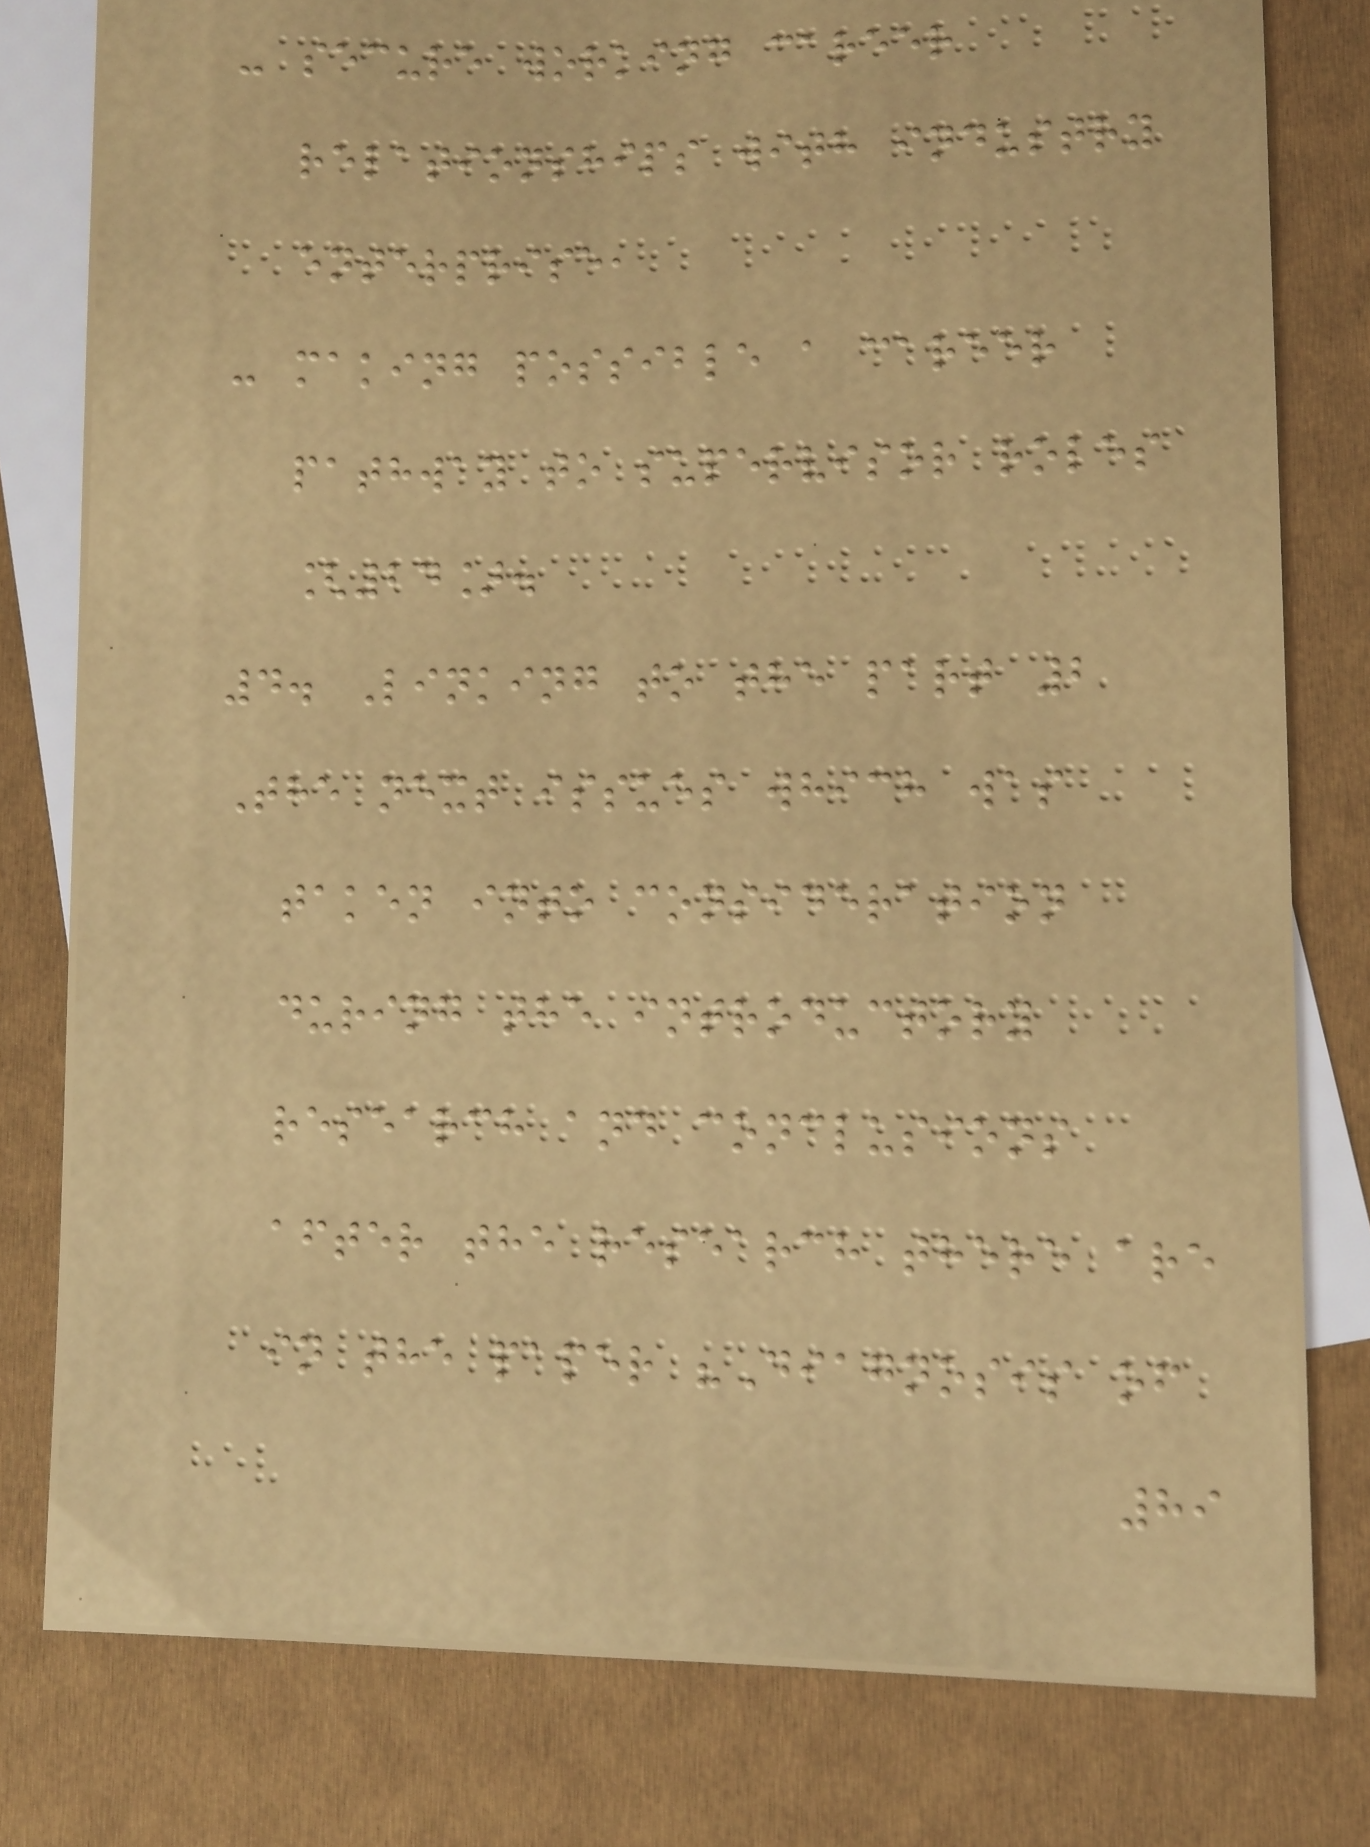- secure working career
relationships with industry
enterprise,
- making possible a career
pathway to supervisor roles
[24].
4. Linking to the part 2
The next issues which was
taken into consideration
during the introductory
research and conclusions
after the research there are
in the paper "Diagnosis of
89
